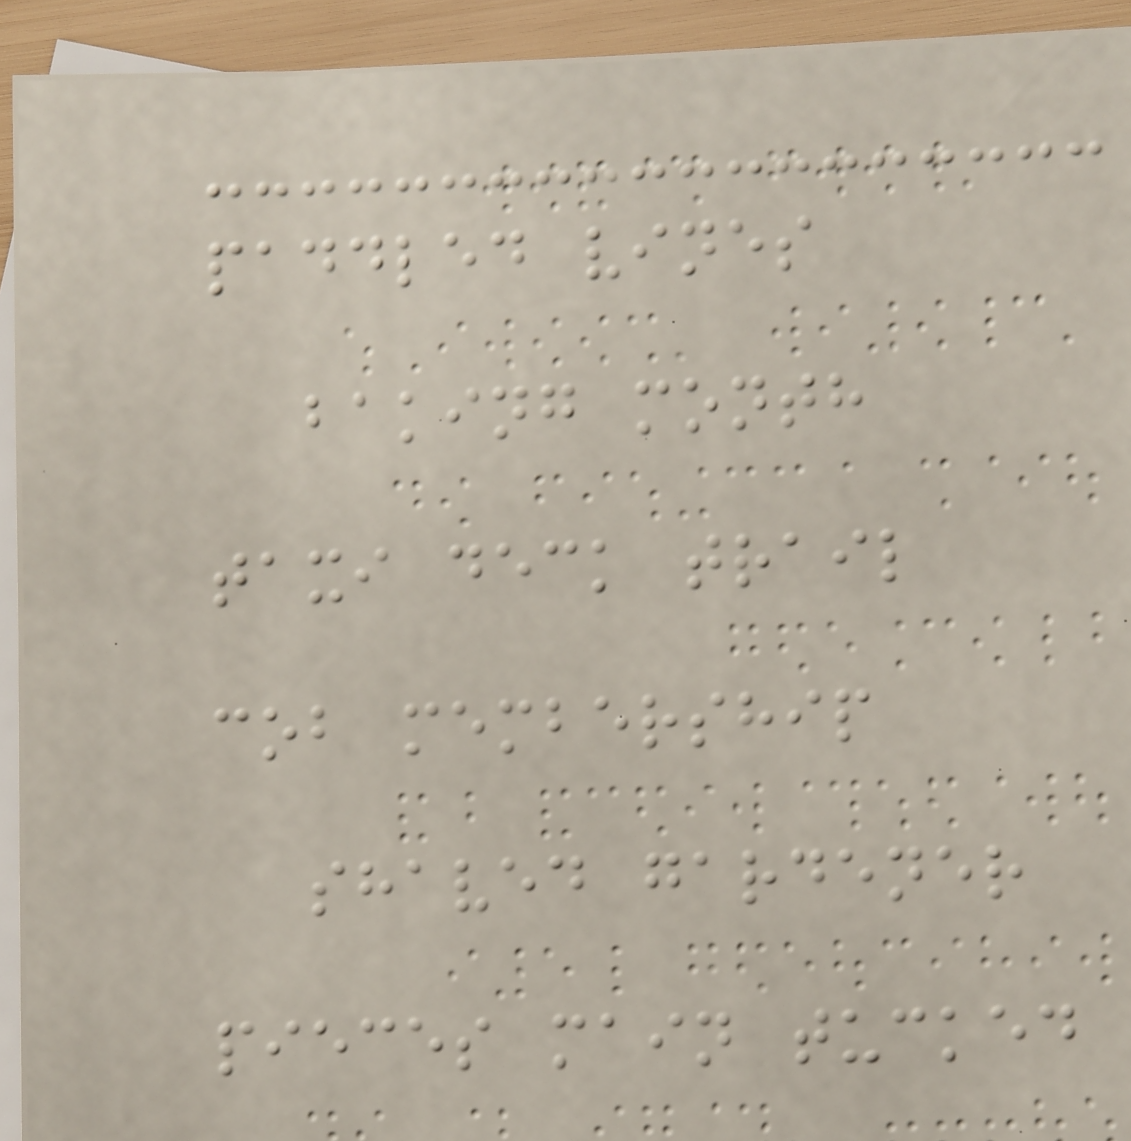paddled vines
baking month
taxi deck trail
cob membership
shaved gardener
pieces main tucked
